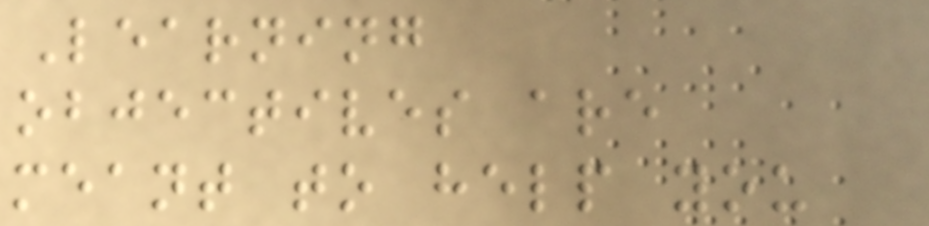Learning
objectives are
meant to help you
